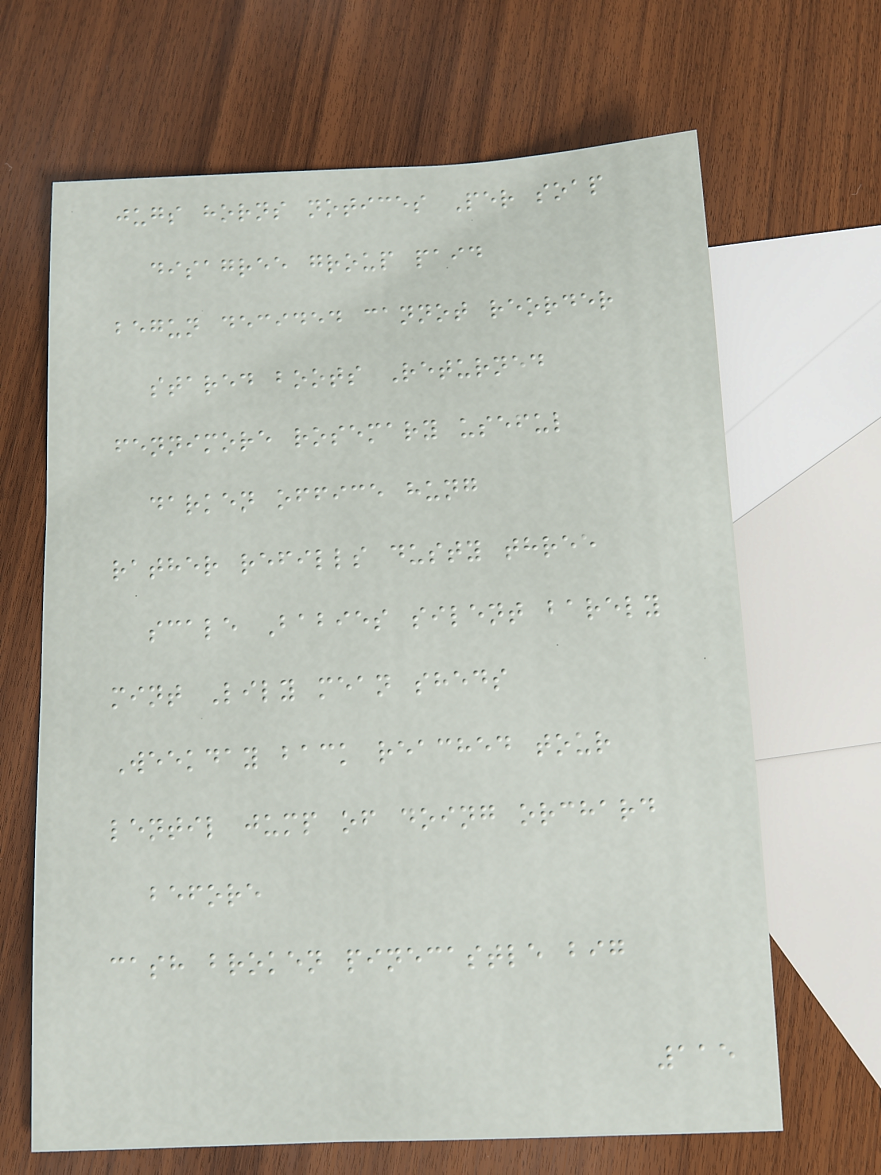jugs horns notices Per soap
disagree group paid
begun decided cannot reorder
stared boots Returned
fennimore rosemary useful
darken office hung
rather refills dusty three
scale Babies silent barely
mint Lily mean sheds
Weekday back reached tour
lentil jump of doing orchard
before
cash broken pinecastle big
115
